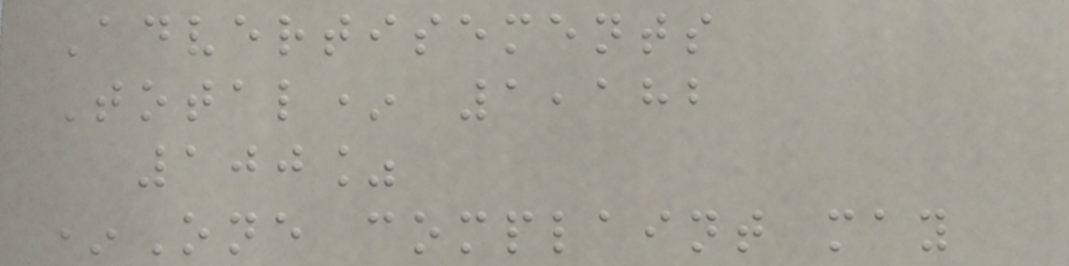Advertisements
Total* 1,182
100%
*One complaint may
